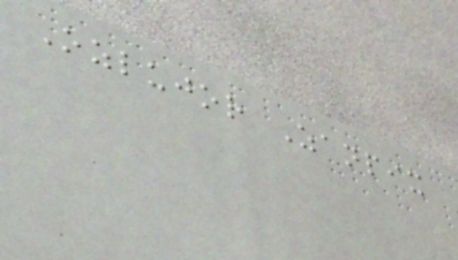Ozlujor Zanpix
